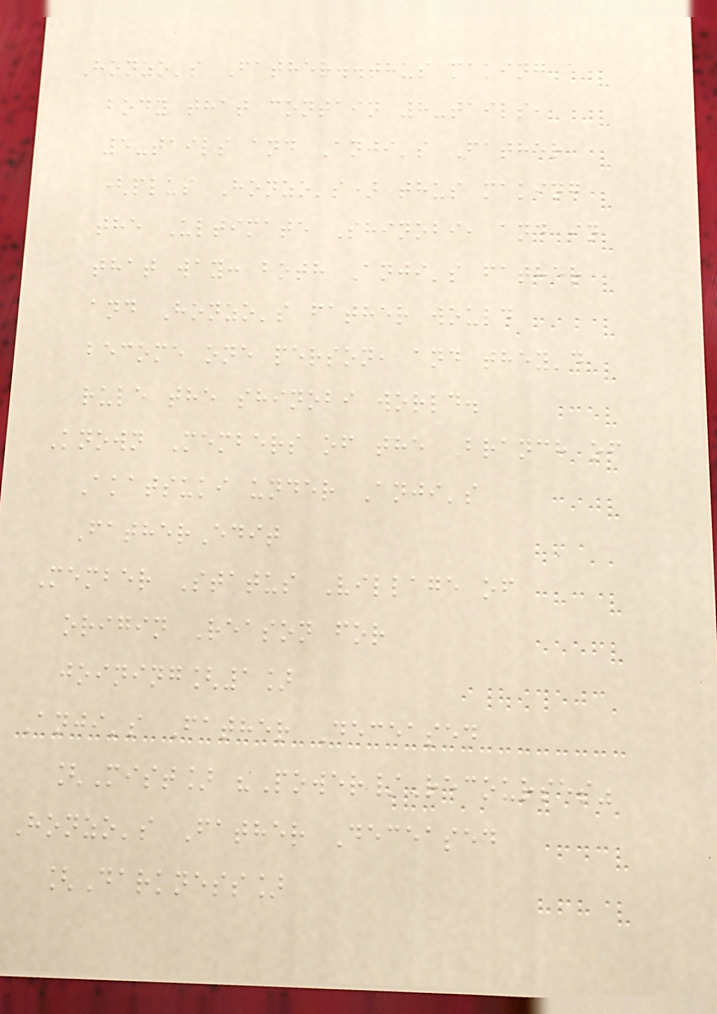Honzo's Father..thus making a
body that contain 8-tails,
5-tails and Anji's Father
(plus Honzo's) thus making
the Ultimate Shinobi, and in
that way: both Anji's father
and Honzo's father would
become one person, and they'd
rule the shinobi world.
Known Members of the Branch of
Akatsuki under Anji's
FatherEdit
Member Status Village of
origin Reason for
joining[1]
Anji's Father Deceased
[Mist] "Power/Recourses"
Honzo's Father Deceased
[Darkness]
